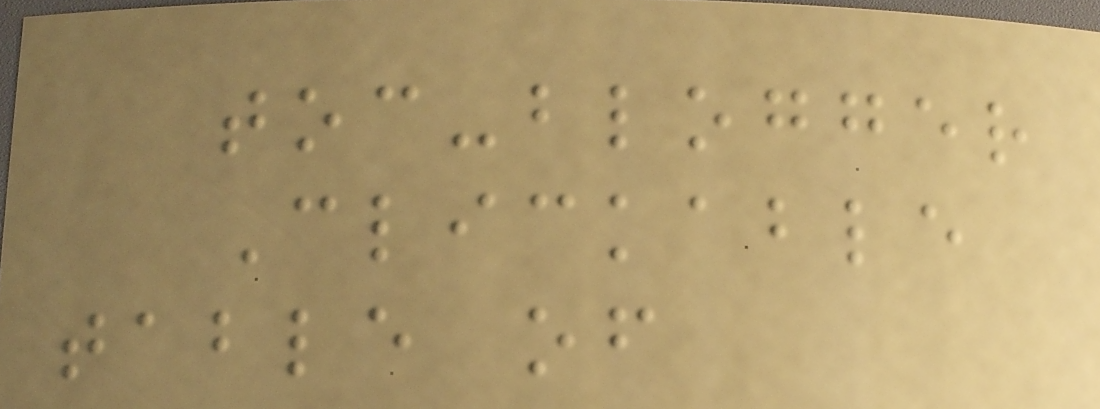toc-blogger
Clickable
table of
